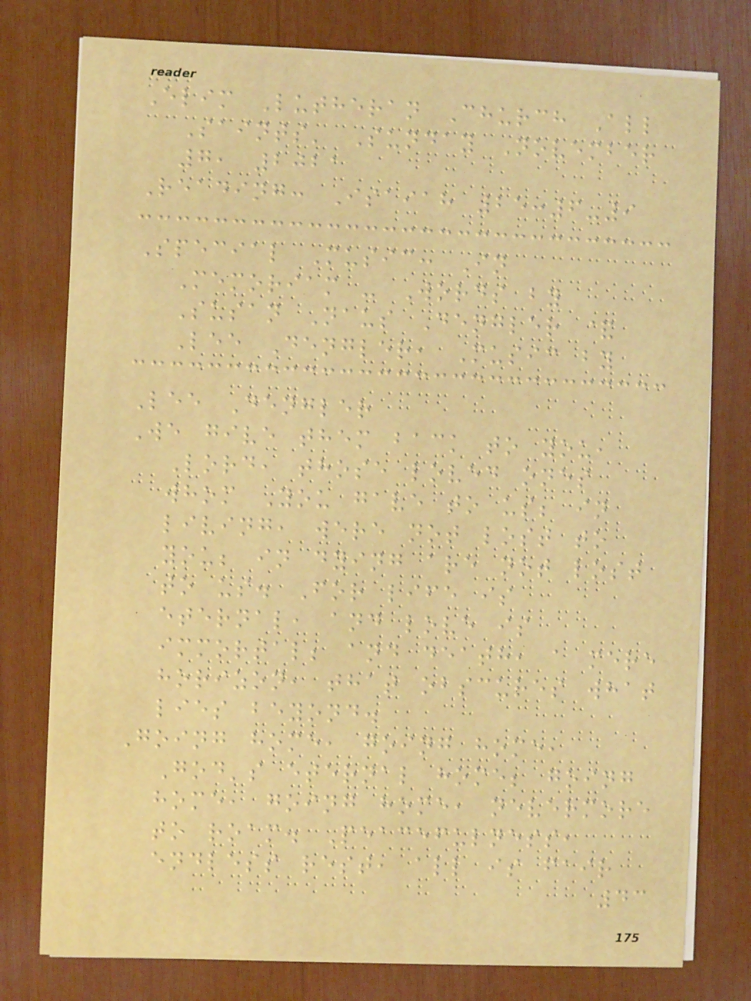Elim Lutheran Church All
Saints' Sunday November
7, 2021
Reading: Isaiah 25:6-9
Special Music: In
Memoriam - Words by
Susan Naus Dengler &
Lee Dengler, Music by
Lee Dengler
We give them back to you,
Lord, those loved ones
whom You gave to us; in
living, were not lost to
you; in dying are not lost
to us. For life is
eternal, and love is
immortal; and death, a mere
horizon, that obscures what
lies beyond.
Going home, going home,
God's eternal home; going
home, going home, nevermore
to roam. Peacefulness,
endless rest, all is fair
43
